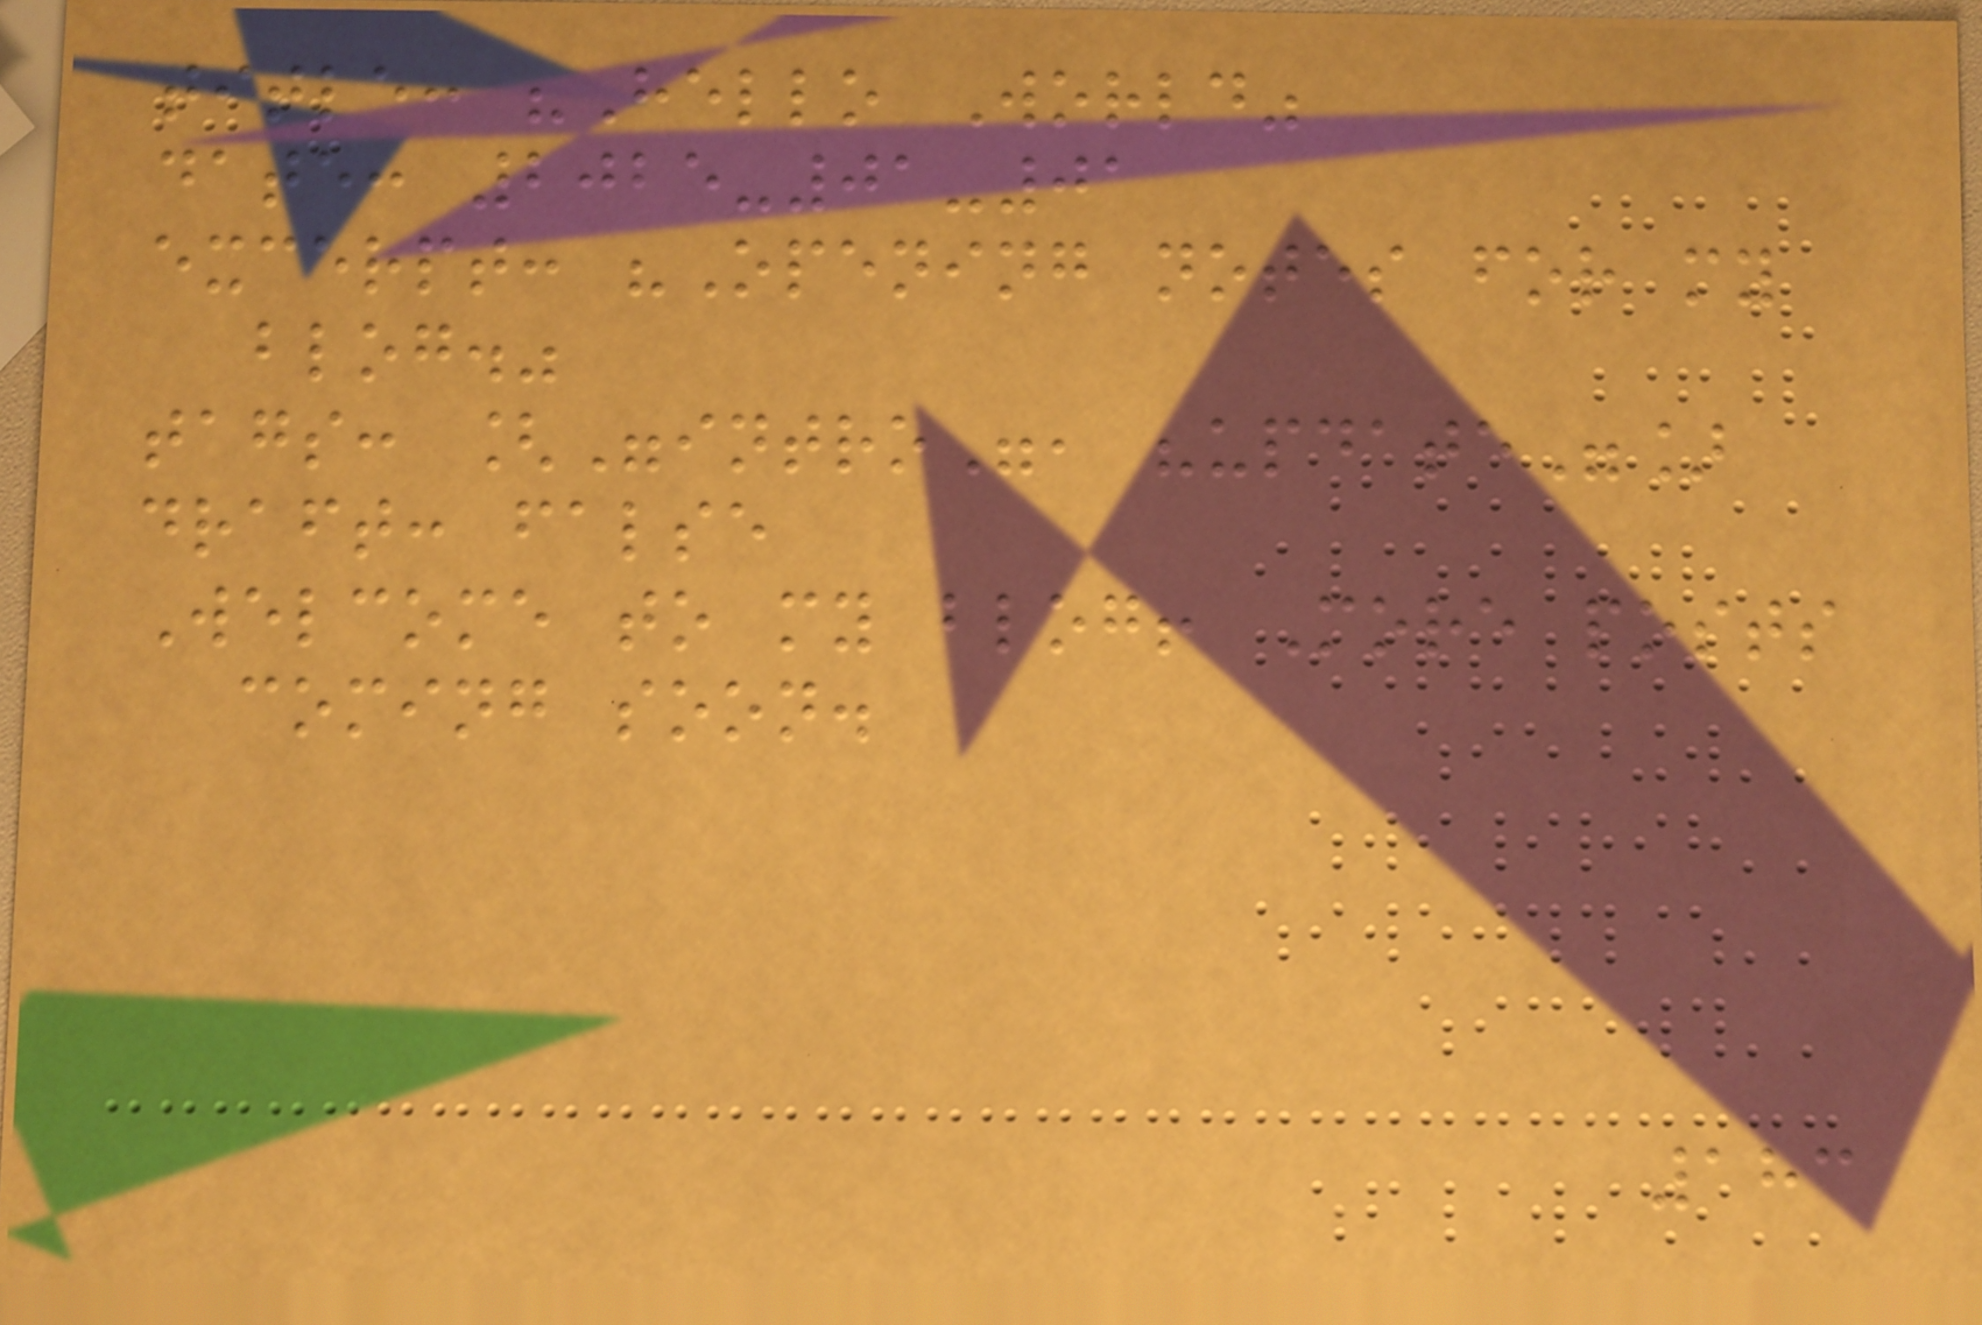title: "Hello World"
date: 2025-01-01
excerpt: "Opening notes for my
blog."
tags: ["intro", "update"]
draft: false
Welcome to my blog! More posts
coming soon.
183
